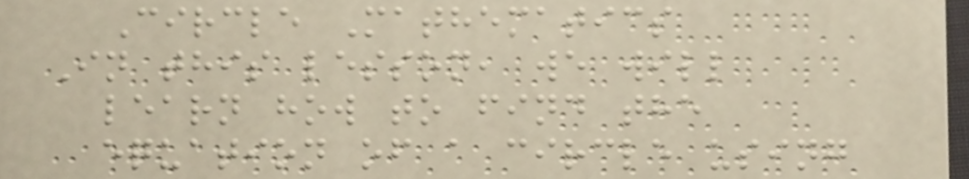Circle Mathematics
In this lesson, we will
learn how to find the
equation of a circle using
